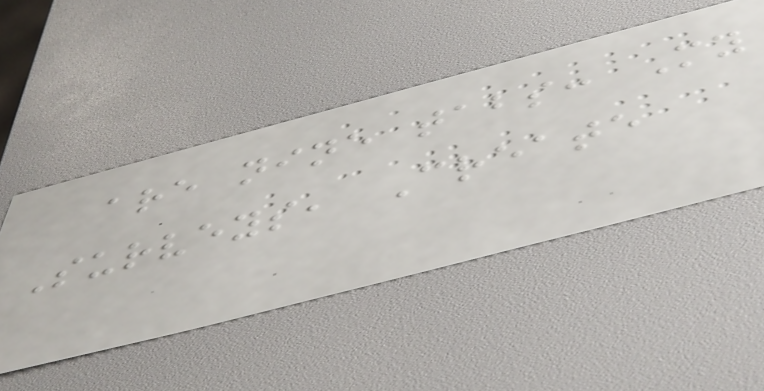are nine tabs: My
Surveys, Create
